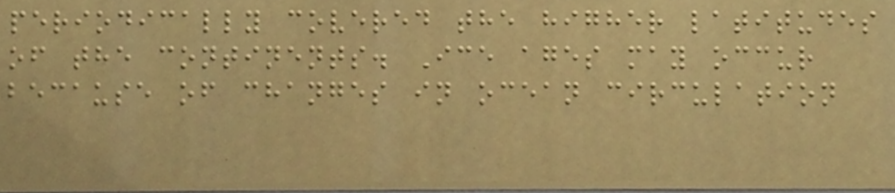periodically covered the higher latitudes
of the continents. Ice ages may occur
because of changes in ocean circulation
